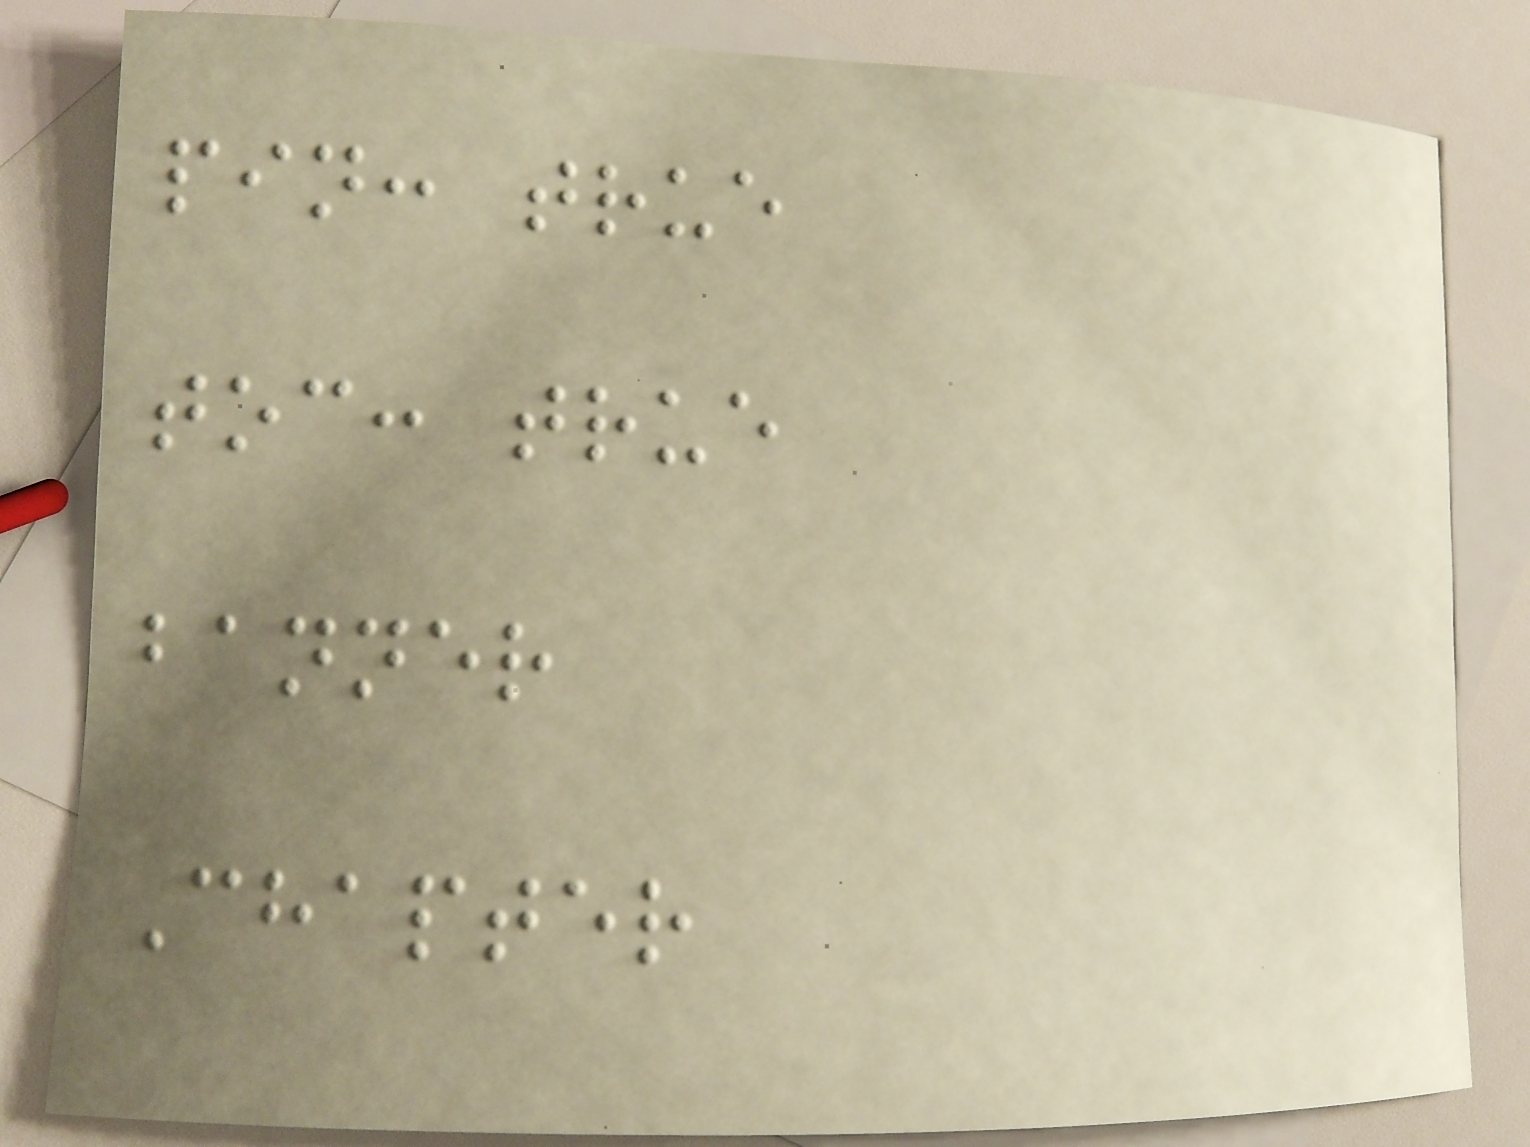pin: true
toc: true
banner
Chapter
